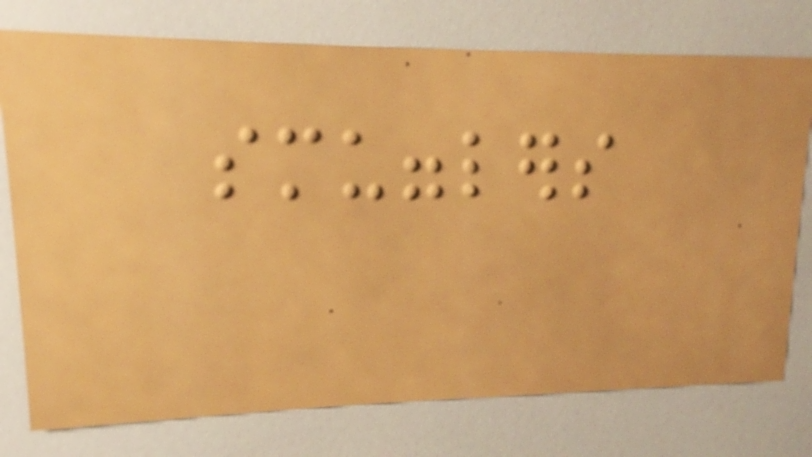smugglers
